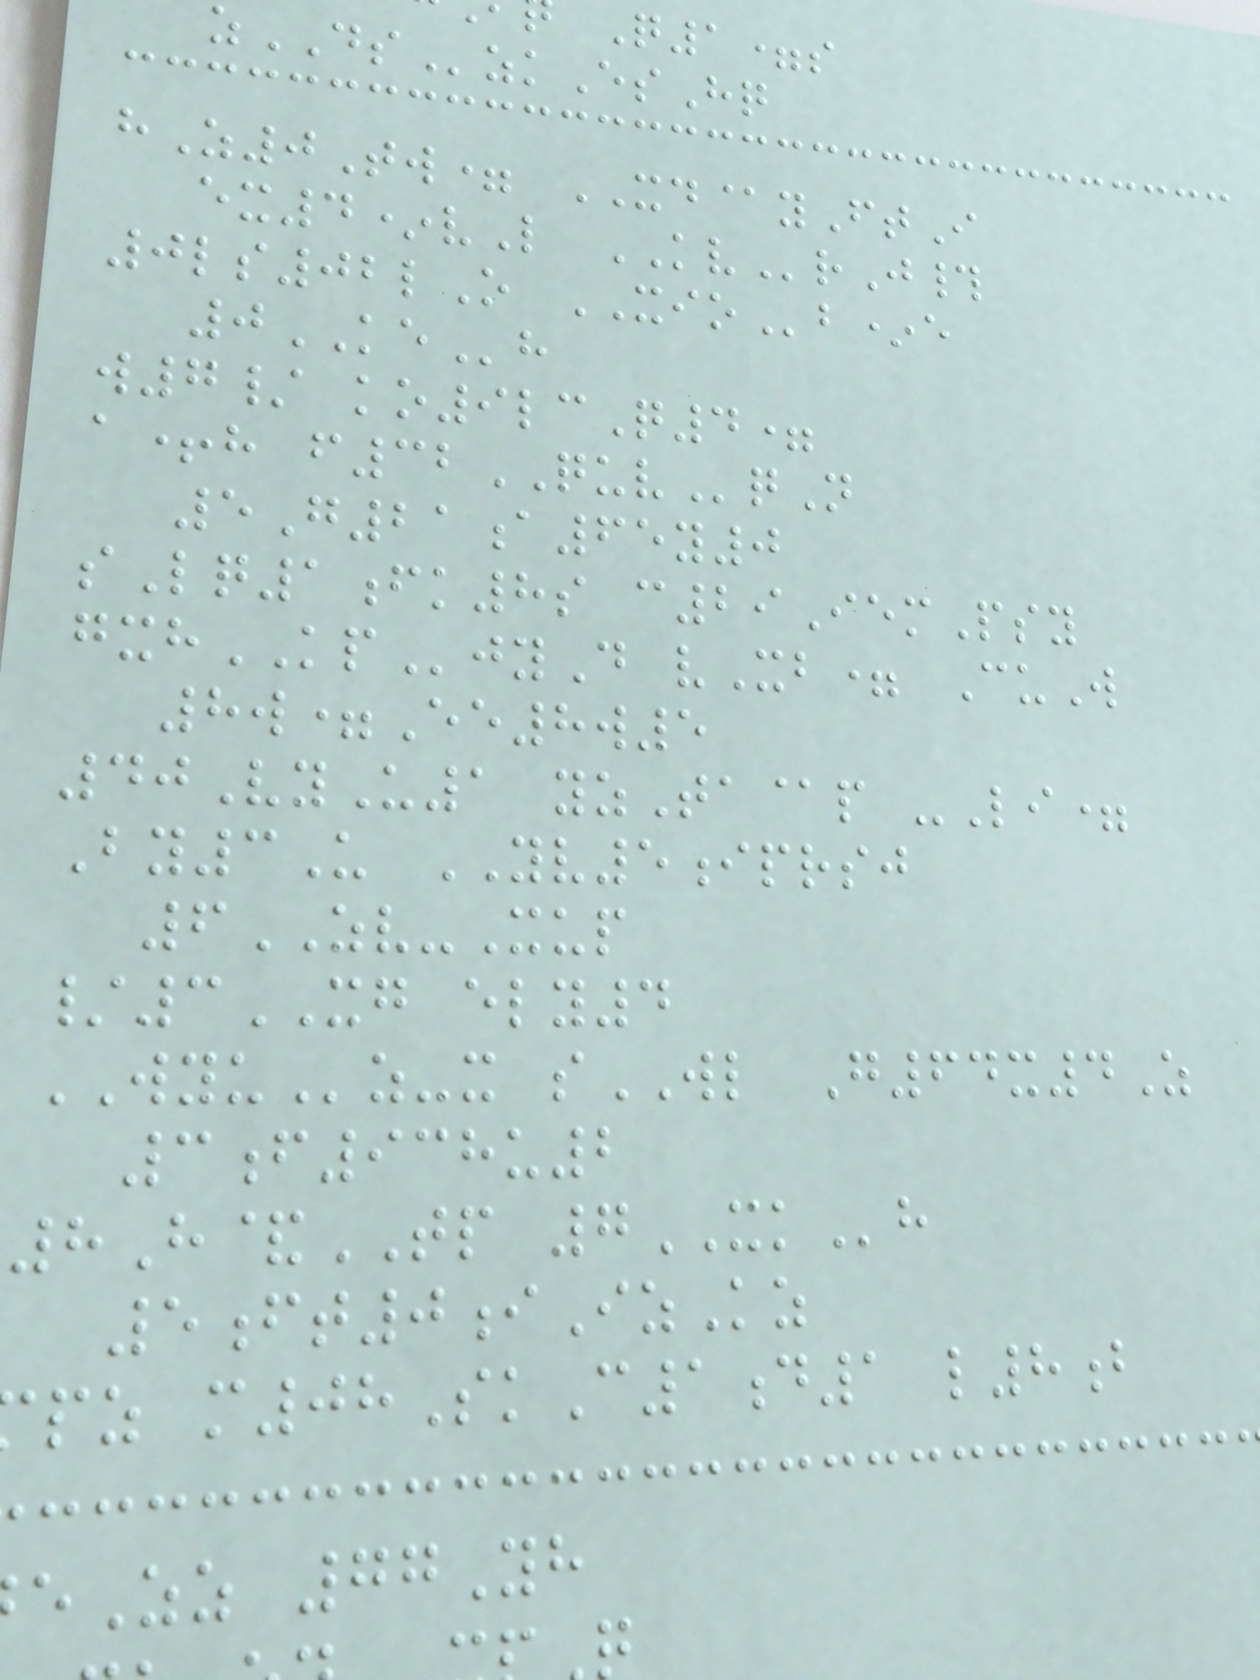Q1=s
zDSzkEsHq
hZ0Tw= XD@yFtI
ex4*vL KVrJ#
0ls02lO XIOb*e
0KEh
w7/ ko9lcQ4=
a+h f32QUVqN
5G21a65y0
sLq1fk8s c29IemPsy
gxhKPjyD vXb= CuW
8w=Ee8w5
40VyU1 yzTa@p -Li=
By3U YV5iprsj
6ZV-Xup
/3XG ely4
WYUz-x sWL G64x4Z
3f938u2
8H&TP 7XKh
5ft0iIzKz
pz m08SkC1d1 l8b
eZz 77Yh
